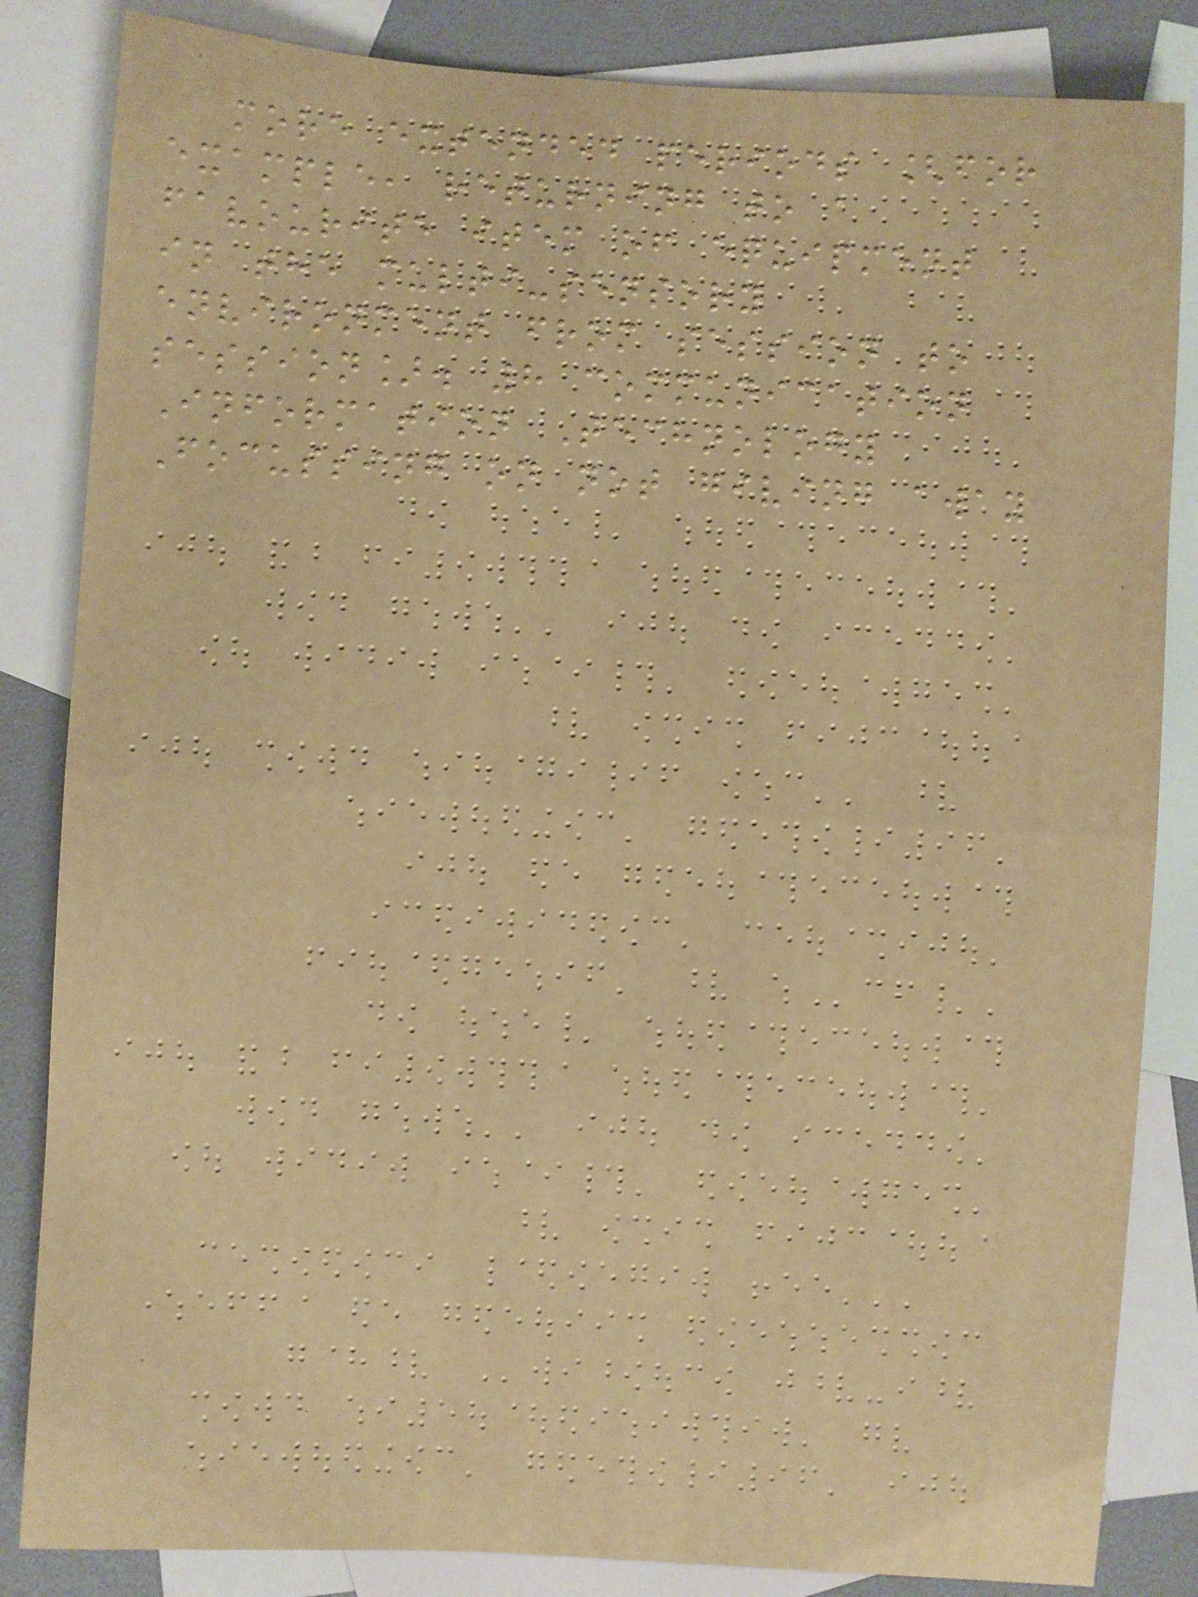more extended periods [for
example, returning to a
favourite item of equipment
in the multi-sensory
environment from session to
session]. 8 communication
Information Technology
Focussing on not giving away
